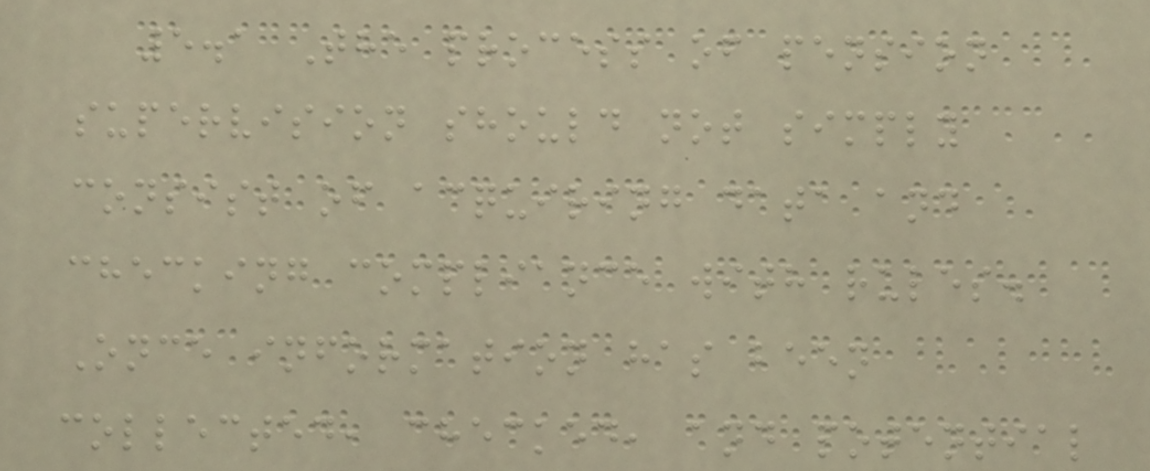5.1 The process of pension
supervision should not simply
consist of acquiring data and
checking compliance with rules.
Once information has been
collected, checked, and potential
